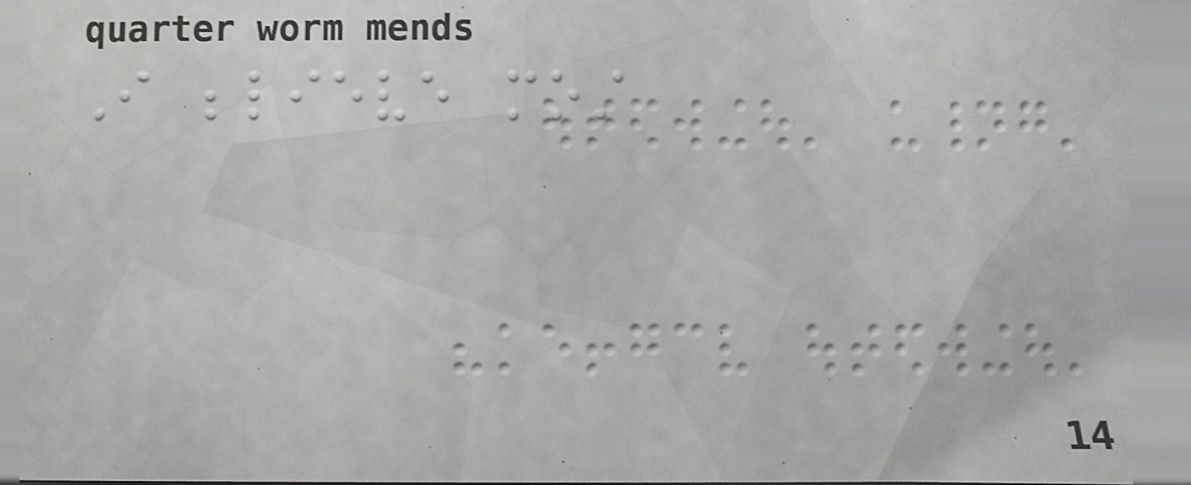I believe most
